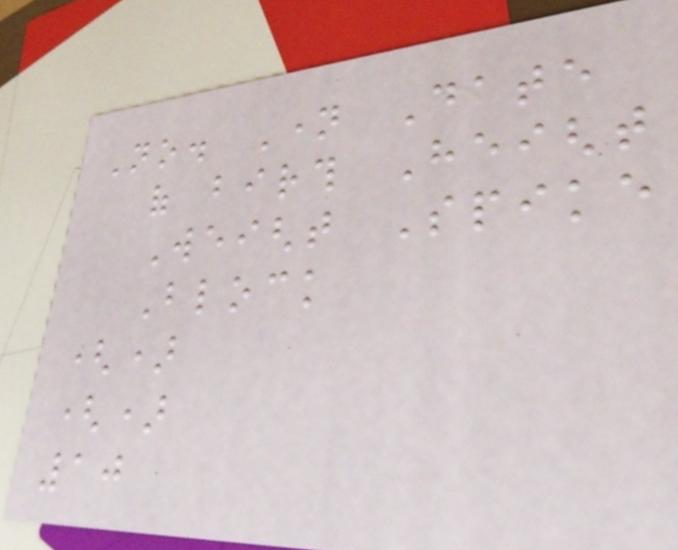No. Name Date
of birth Height
Weight Spike
Block
()
()
10
